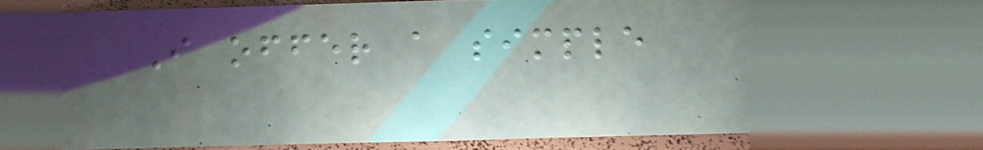I offer a simple
